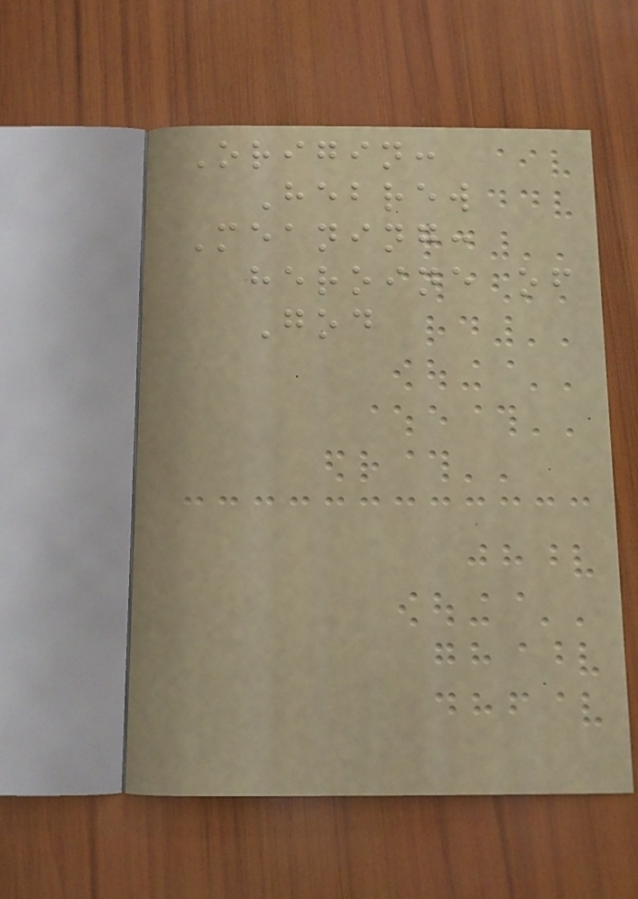Origin:
Hebrew
Meaning:
heroine of
God
